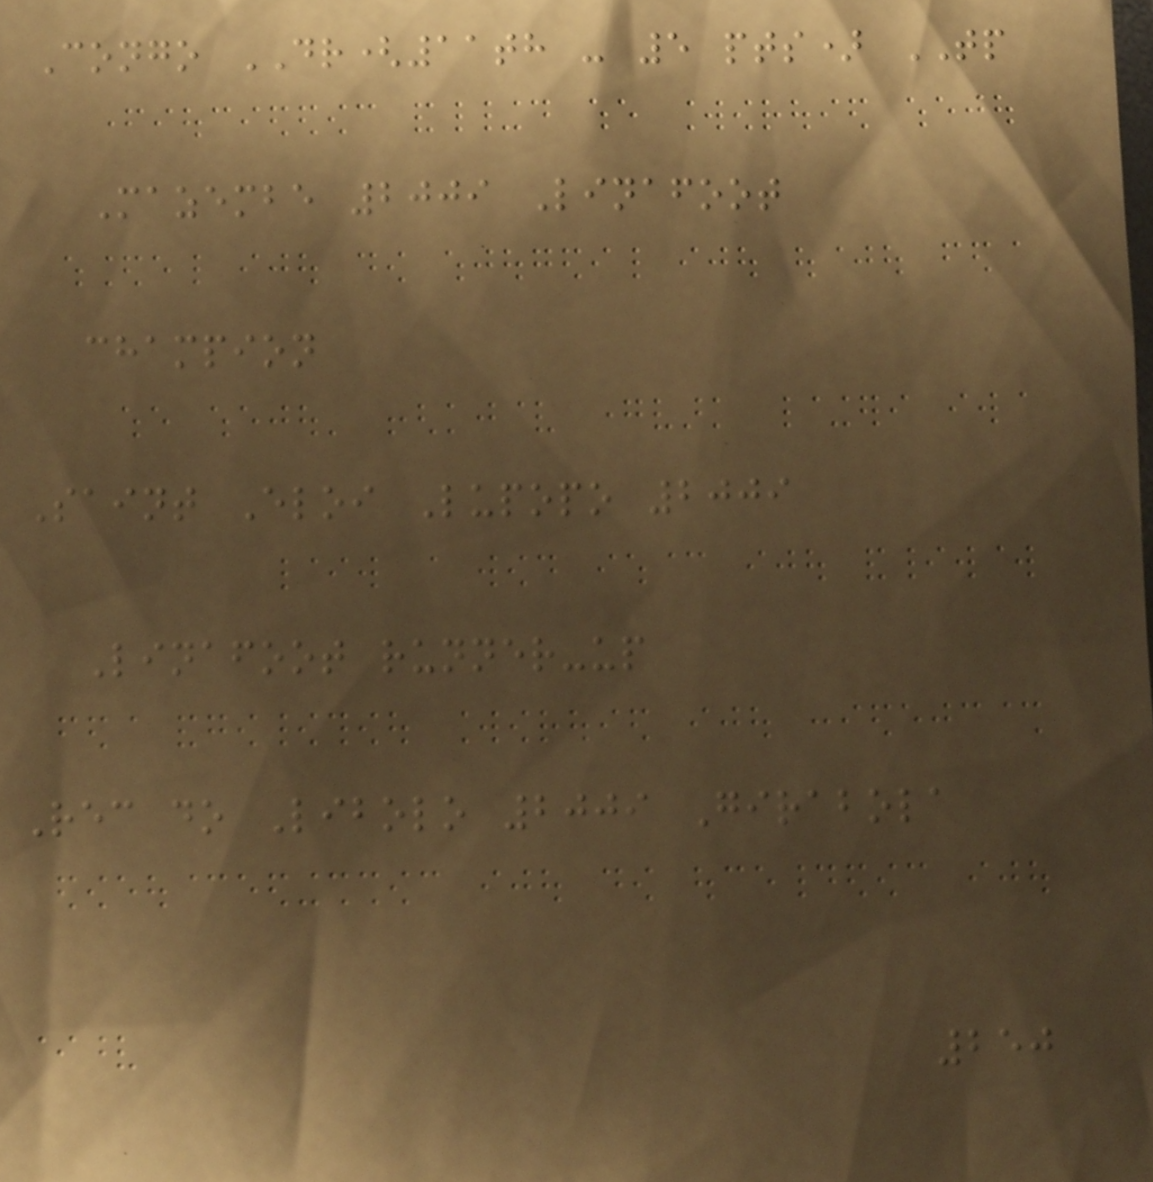Congo DR(11th - 5 pts) TP
Mazembe 2009 Linafoot
champion
Saint Eloi Lupopo 2009
Linafoot runner-up
Rec do Libolo 2009 Girabola
250
